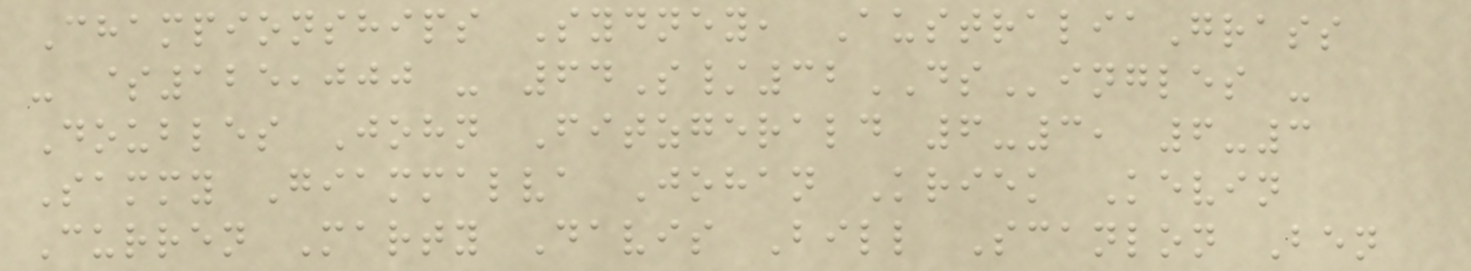Championships Sydney, AustraliaGrass
- $125,000 - 64S/32DSingles -
Doubles John Fitzgerald 6-3, 6-3
Sammy Giammalva Johan Kriek Kevin
Curren Marty Davis Bill Scanlon Ben
